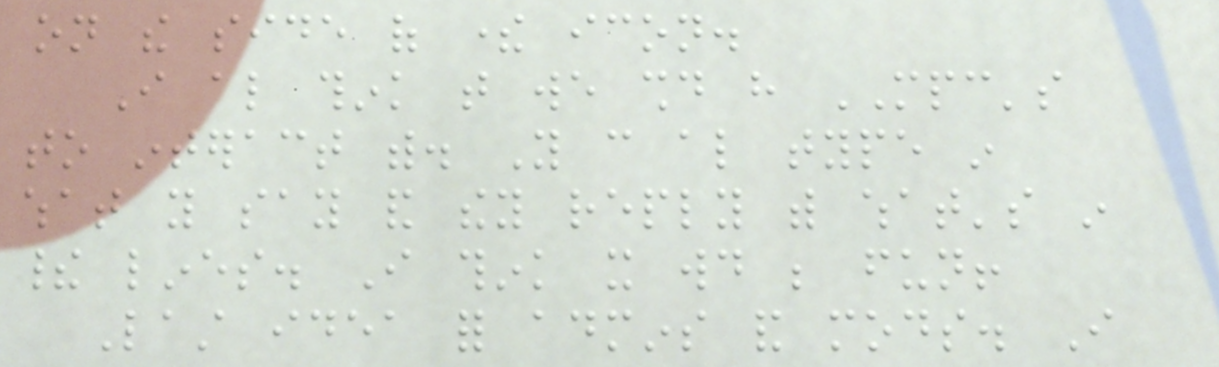on the side of there icon.
I also think that we should have MPC's
to interact with. You can also type in
what you say and they reply with what's in
their lines. I think it would be fun!
Last idea for admins and mods. I
